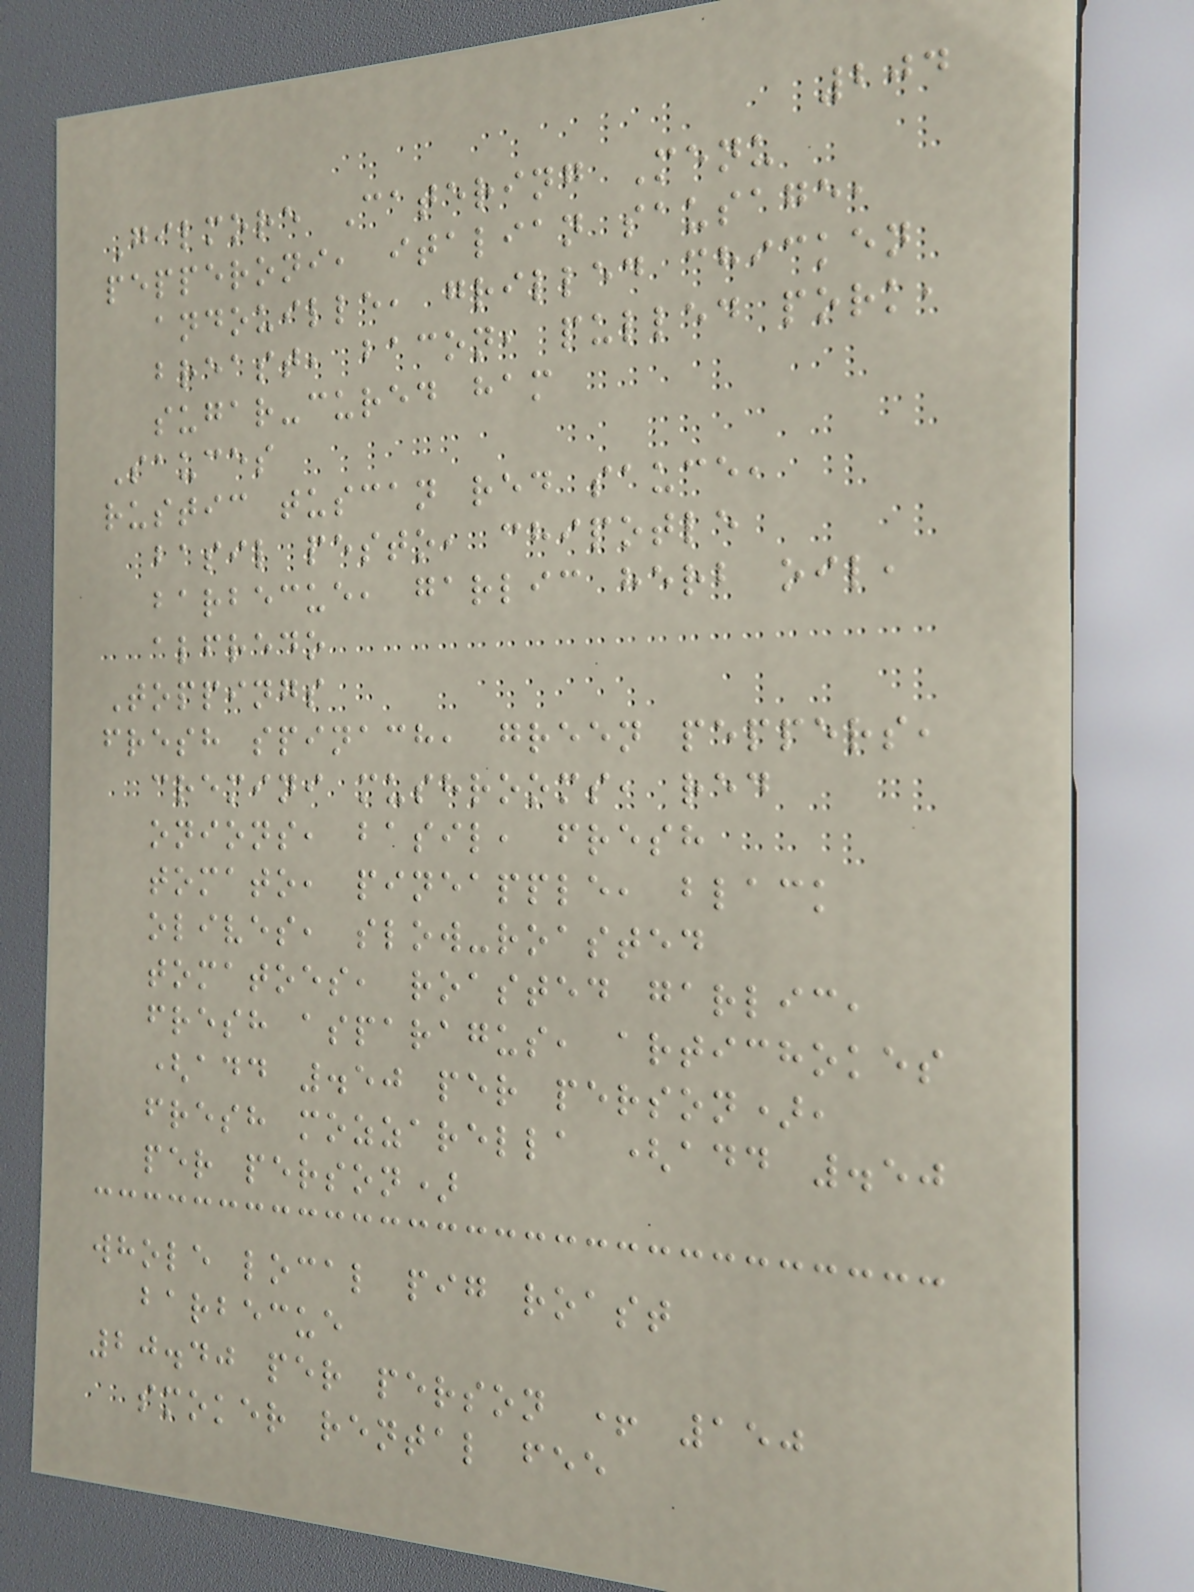204
Gilmore Catering Menu
pepperoni, italian sausage,
andouille, grilled chicken
breast, bacon, pulled pork,
sugar-cured ham
Sauces
rustic tuscan red sauce,
basil pesto, chipotle
barbecue, garlic herb oil,
alfredo
Toppings
fresh spinach, green peppers,
cremini mushrooms, red
onions, basil, fresh
tomato, pineapple, black
olives, slow-roasted
tomatoes, roasted garlic,
fresh asparagus, artichokes
(add .50 per person),
fresh mozzarella (add .50
per person)
whole local pig roast
barbecue
20.40 per person + 150
smoker rental fee
